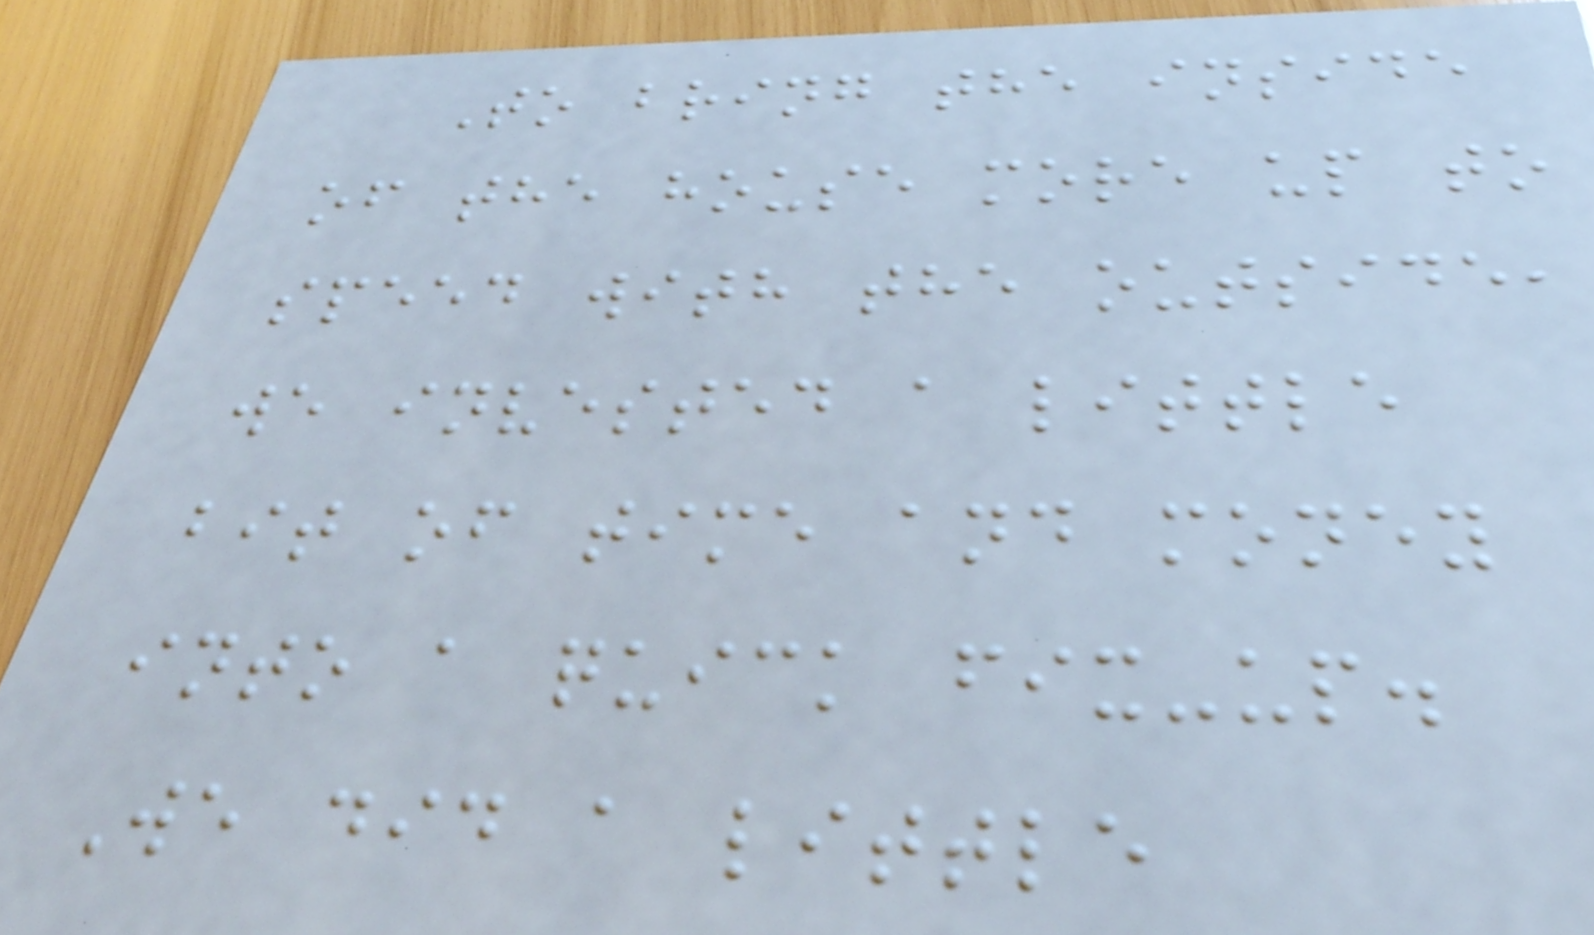To bring the inside
of the house more up to
speed with the outside,
we invested a little
bit of time and money
into a quick fix-up.
We did a little
